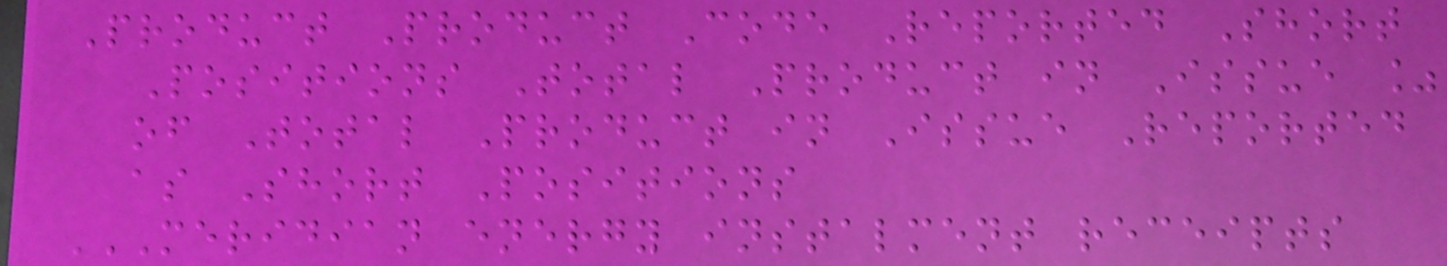Product Product Code Reported Short
Positions Total Product in Issue %
of Total Product in Issue Reported
as Short Positions
MERIDIAN ENERGY INSTALMENT RECEIPTS
